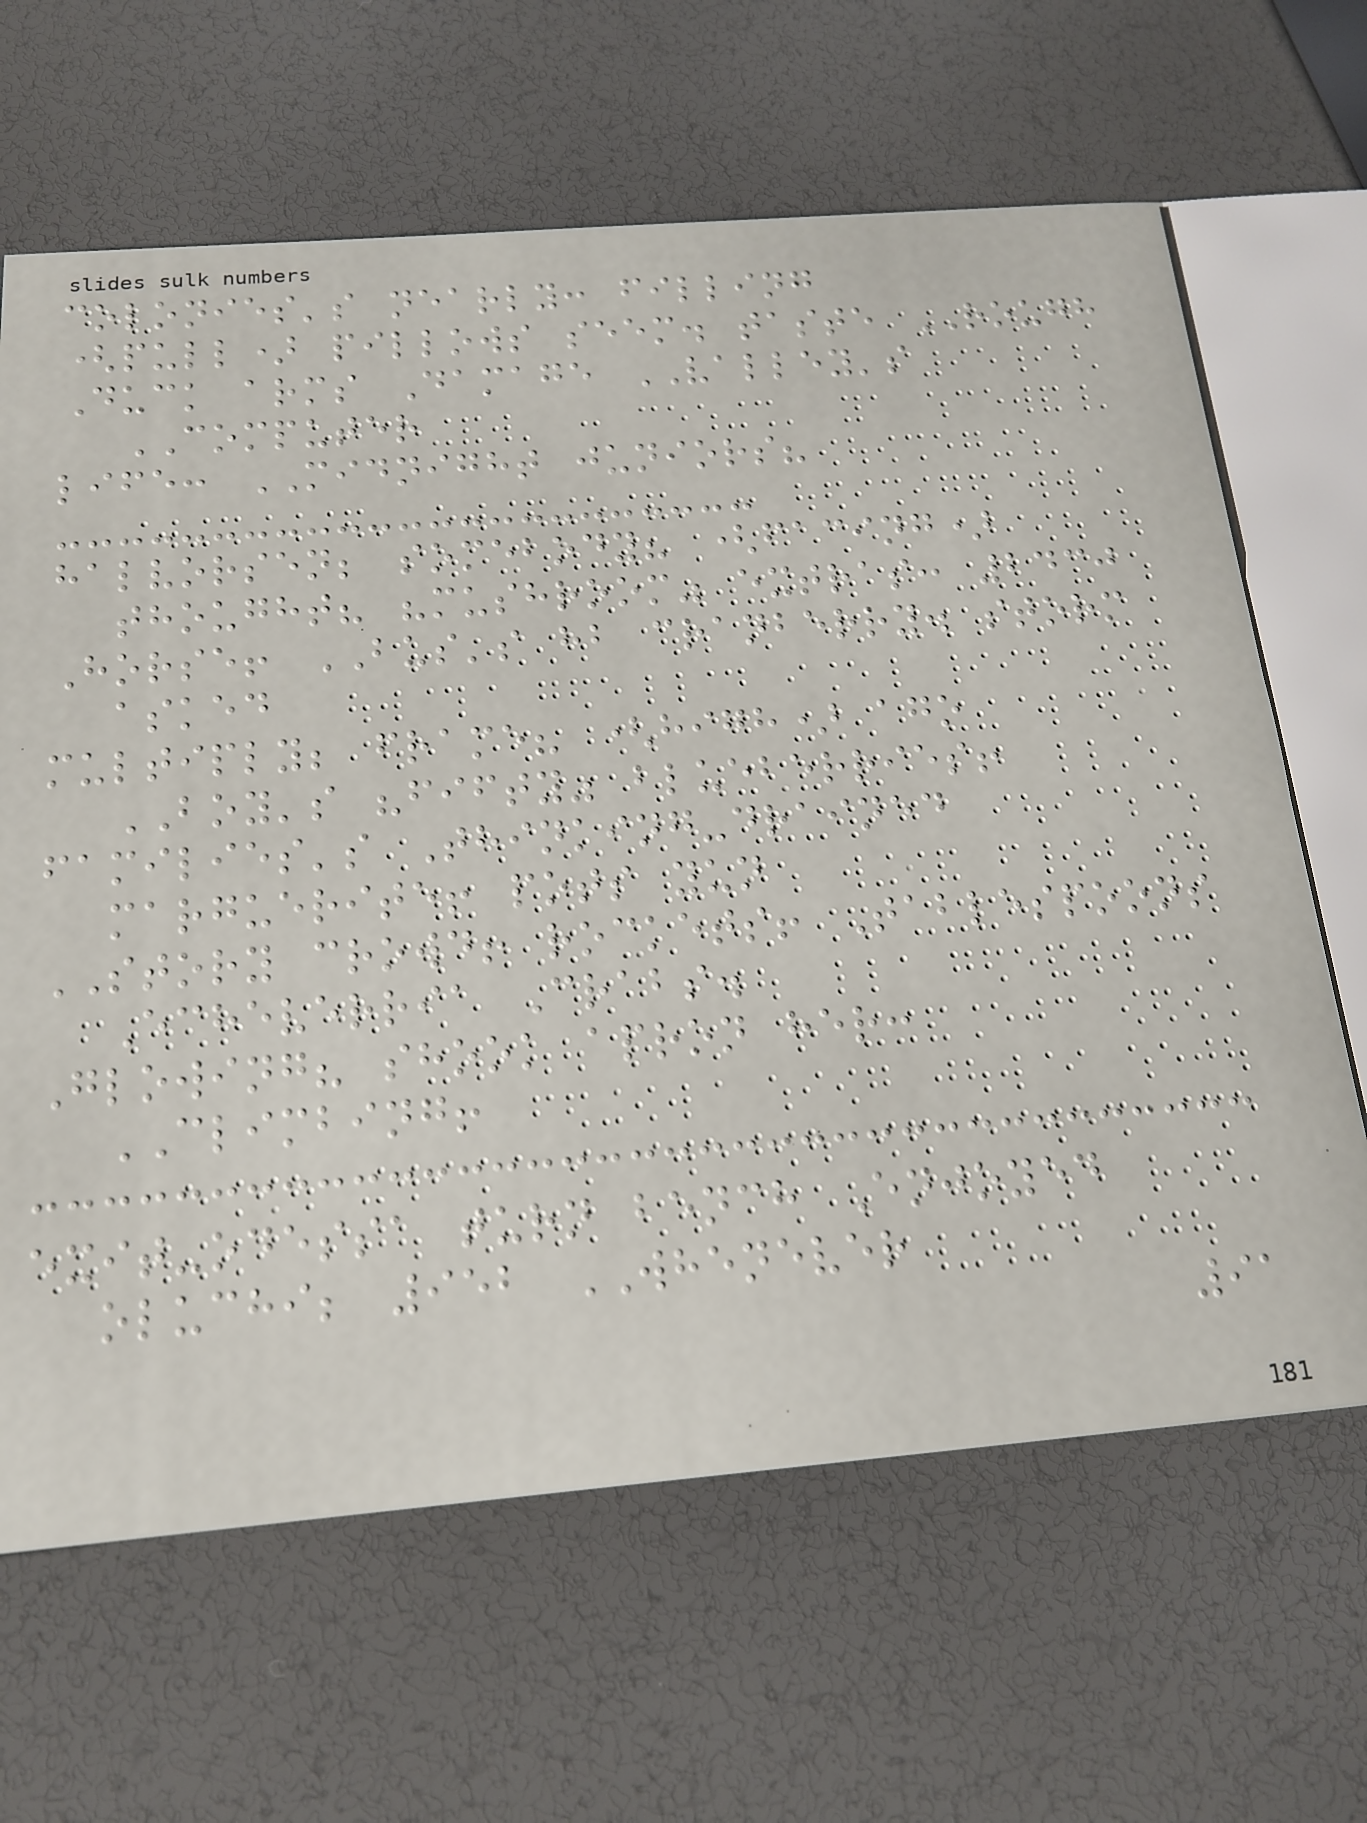colonies's nearly: filling
(pull) pillows seem. taste ROUGH
Duck arms Damage VALLEY's
COMPUTER
life: MIDNIGHT juniors?
halvorsen; somebody? (facing)
thought? "mushroom" extras: 2430
Horse! BUS's hb cranberry. storm
asked
multiply; frame? (high) ago
BOY's "fifty" blueberries!
families's Thinking-drained
marguerite! pots yun
STORY crowd! rockets! Tablespoons
Echeverria Crabs.
Glowing? shook apron her:
CLIMBING!
exit-odessa turn bench Enjoyed
oluchi; 952 WHENEVER
91
